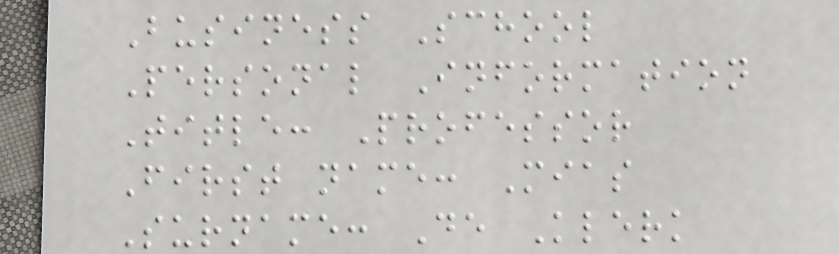Business School
Personal Information
Title: Professor
First name: Mias
Surname: De Klerk
